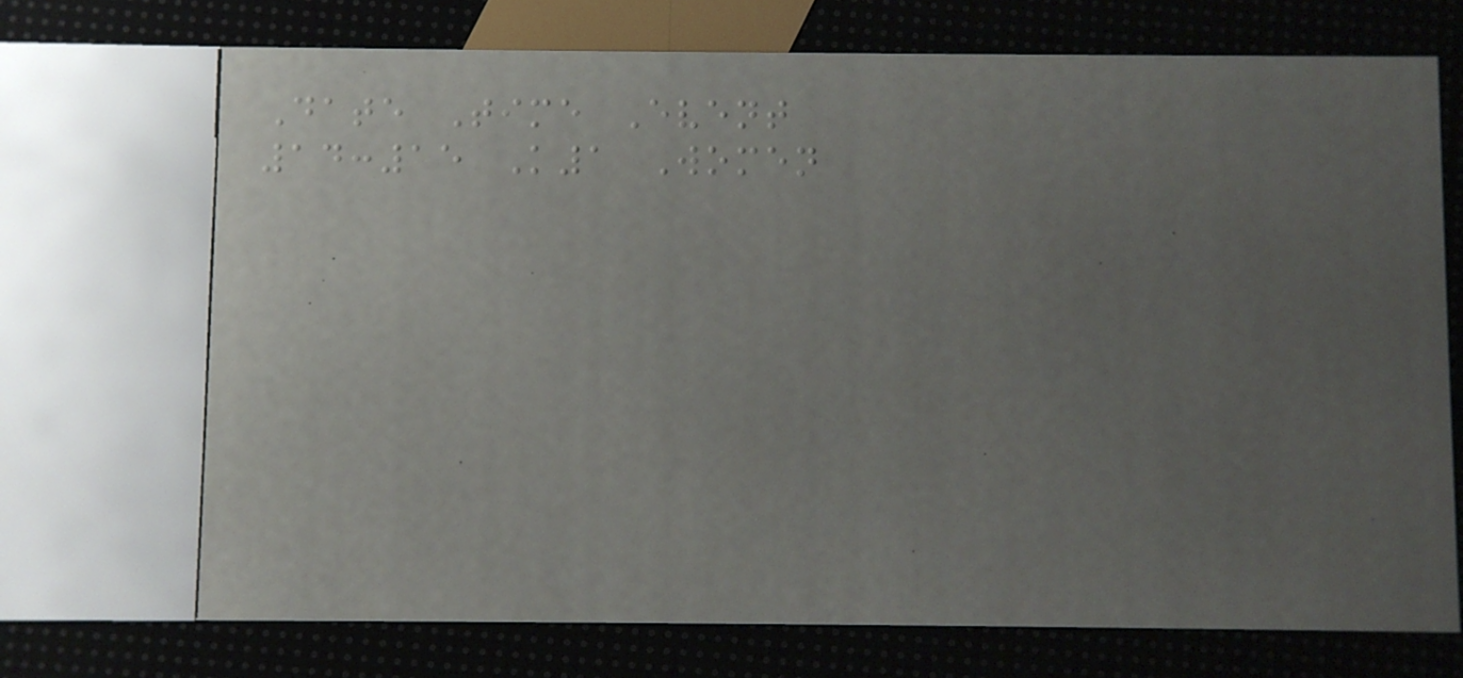Date Time Event
14:15 K1 Women
